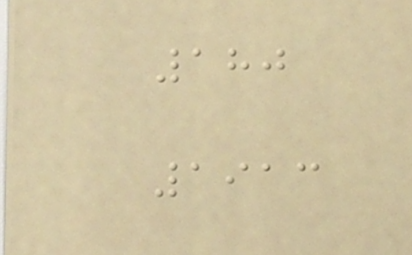180
1913
